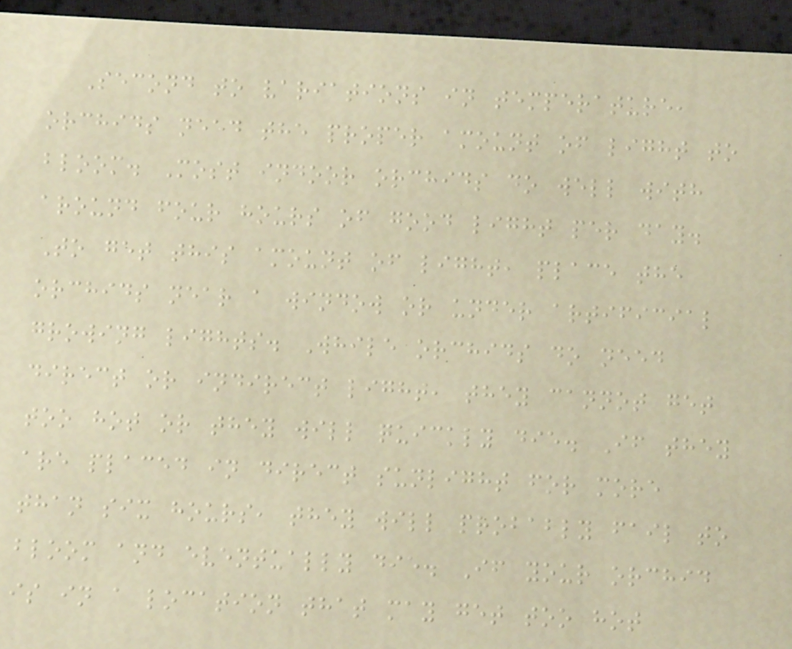Second to variations in temperature,
orchids need the proper amount of light to
bloom. Most indoor orchids do well with
around four hours of good light per day.
To get this amount of light, place the
orchids near a window or under artificial
growing lights. While orchids do need
direct or indirect light, they cannot get
too hot or they will quickly die. If they
are placed in direct sunlight for more
than six hours, they will probably fail to
bloom and eventually die. If your orchid
is in a location that may get too hot
